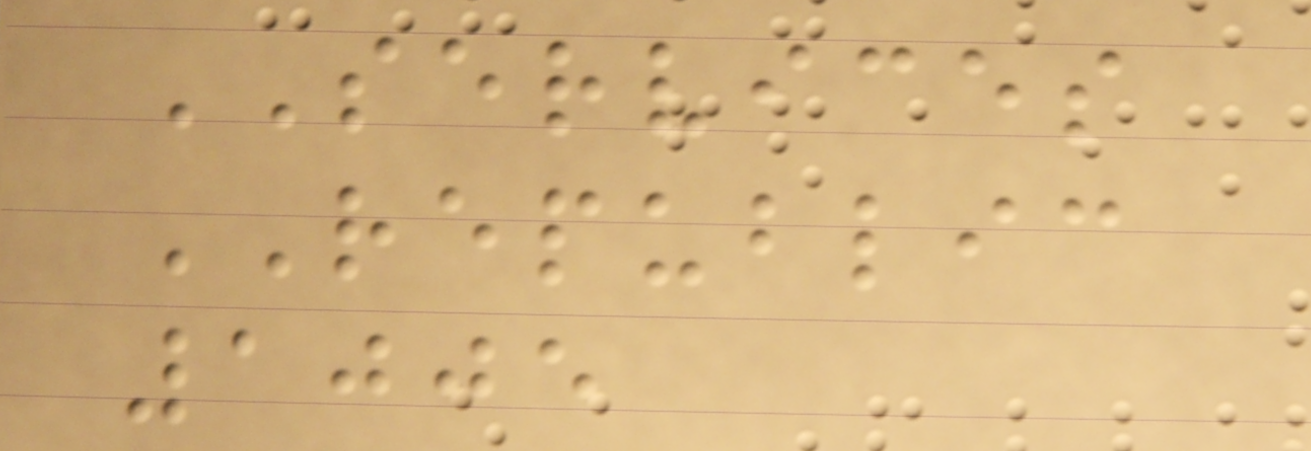SERVICES
REPUBLIC
1005
